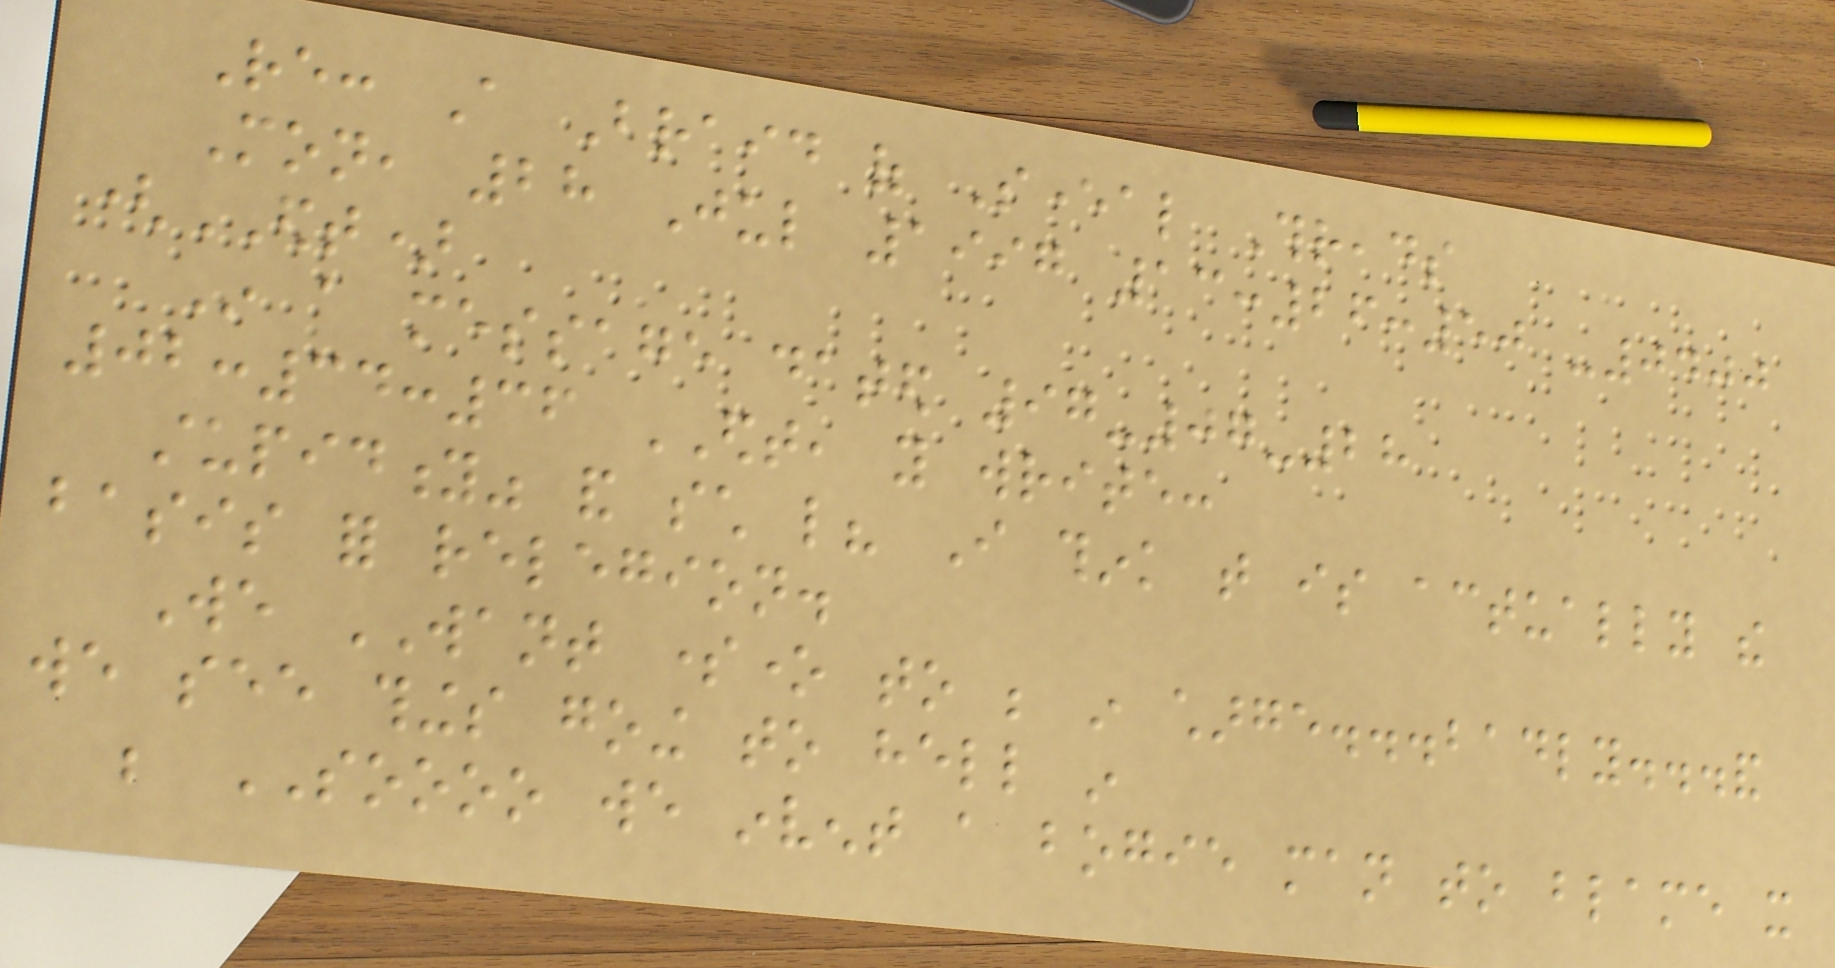Re: A Braid of Several Threads
Mon, 28 Jul 1997 13:26:50 -0400
(EDT)
In a message dated 97-07-28
02:34:36 EDT, you write:
stupidity" and such like? I think that is actually the
basis for relegion.
We WANT someone to be in charge...badly...and
we see things going to hell in
be SOOOO we invent a bogie man to blame it
